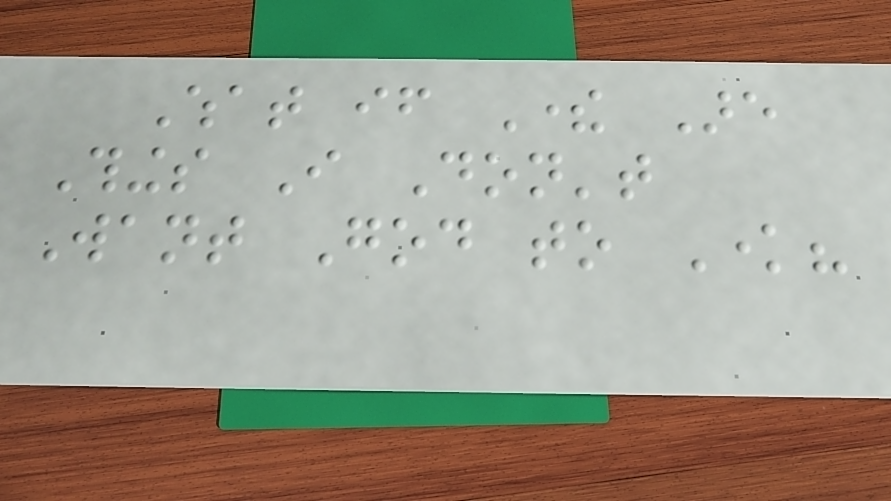What if There Are
Things I Don't
Want God to Know?
